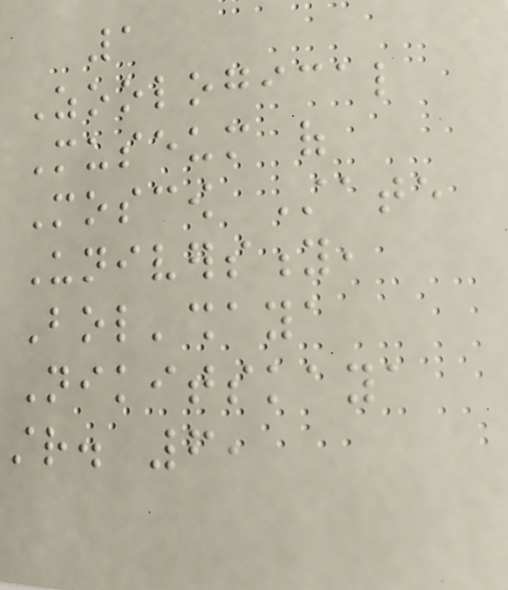1
Zoological
Museum of
Moscow State
University,
Bol'shaya
Nikitskaya
str. 6,
